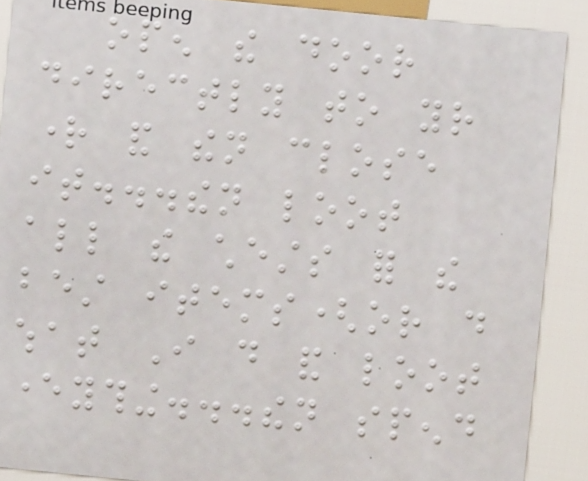open the door
directly to your
right and then close
it...then loot
all the chests for the
best items(or do
what I do and loot
everything...then spend
